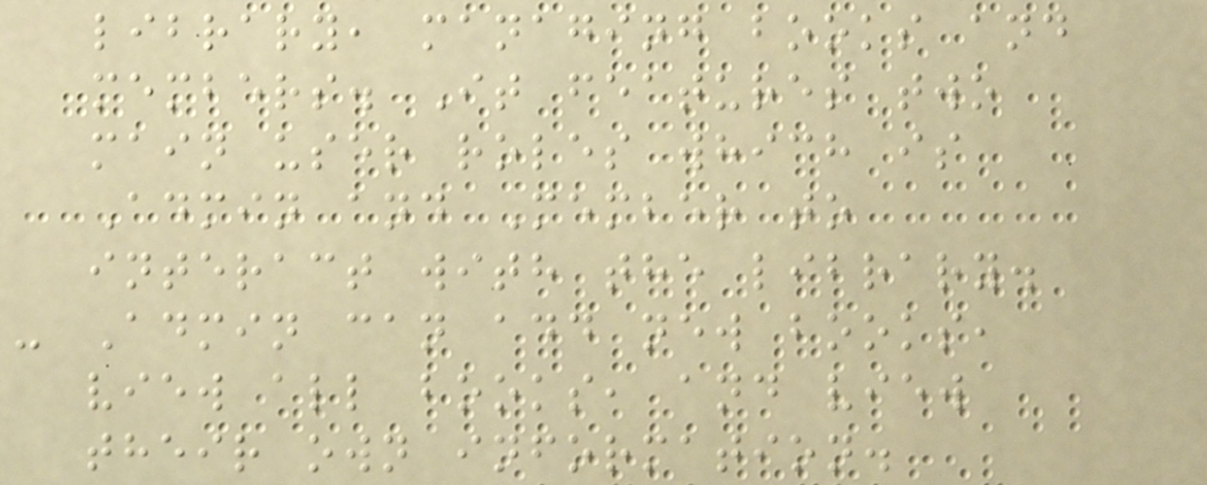library, managing books and
members. It features two
main user roles which is
Admin and Member to
interact with the library.
- Admin can add new books,
view all books, and view
their own information.
